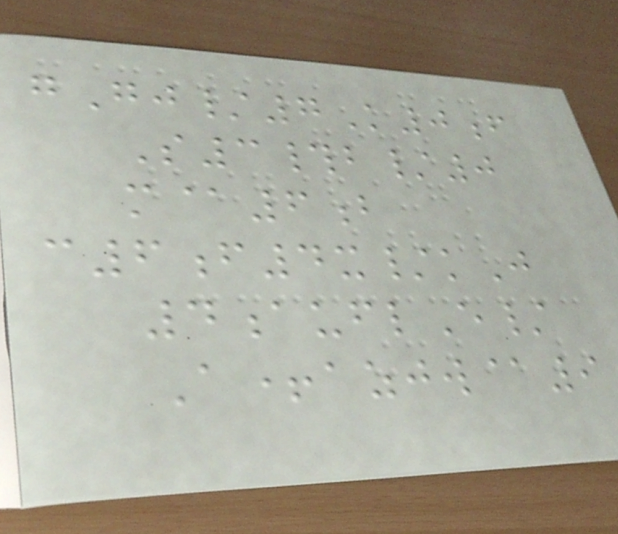gGj/7K0f
S3#b/0
m@6b
c6f4x/kJ
4auflE/
A+azjw@9
